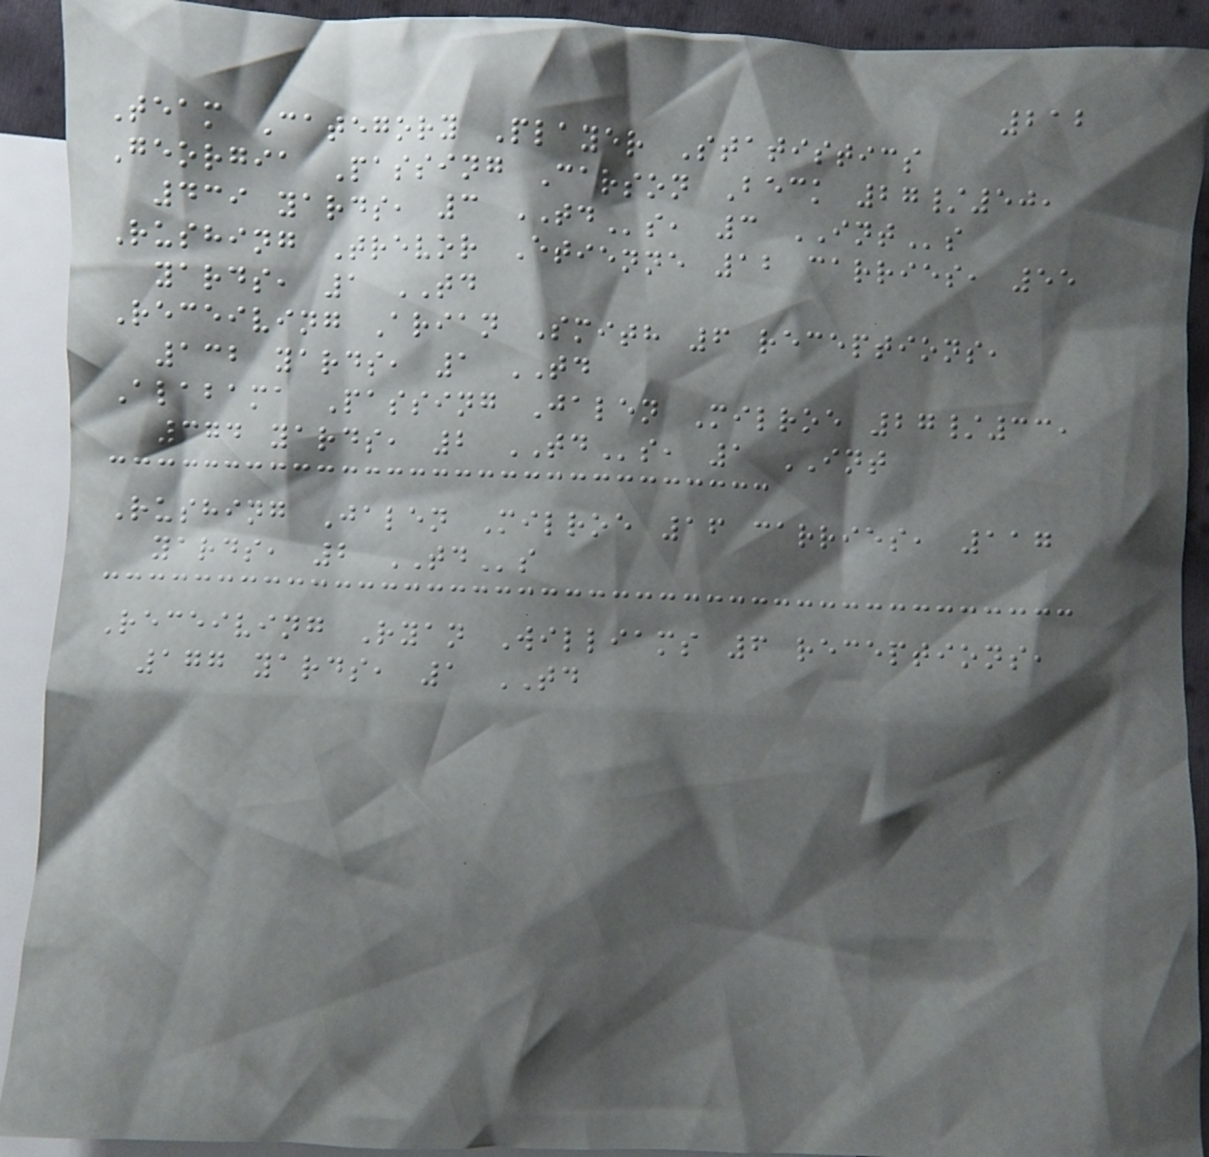212
Team Category Player Statistics
Georgia Passing Carson Beck 27/50,
439 yards, 3 TDs, 3 INTs
Rushing Trevor Etienne 12 carries, 55
yards, 1 TD
Receiving Arian Smith 6 receptions,
132 yards, 1 TD
Alabama Passing Jalen Milroe 27/33,
374 yards, 2 TDs, 1 INT
Rushing Jalen Milroe 16 carries, 117
yards, 2 TDs
Receiving Ryan Williams 6 receptions,
177 yards, 1 TD
